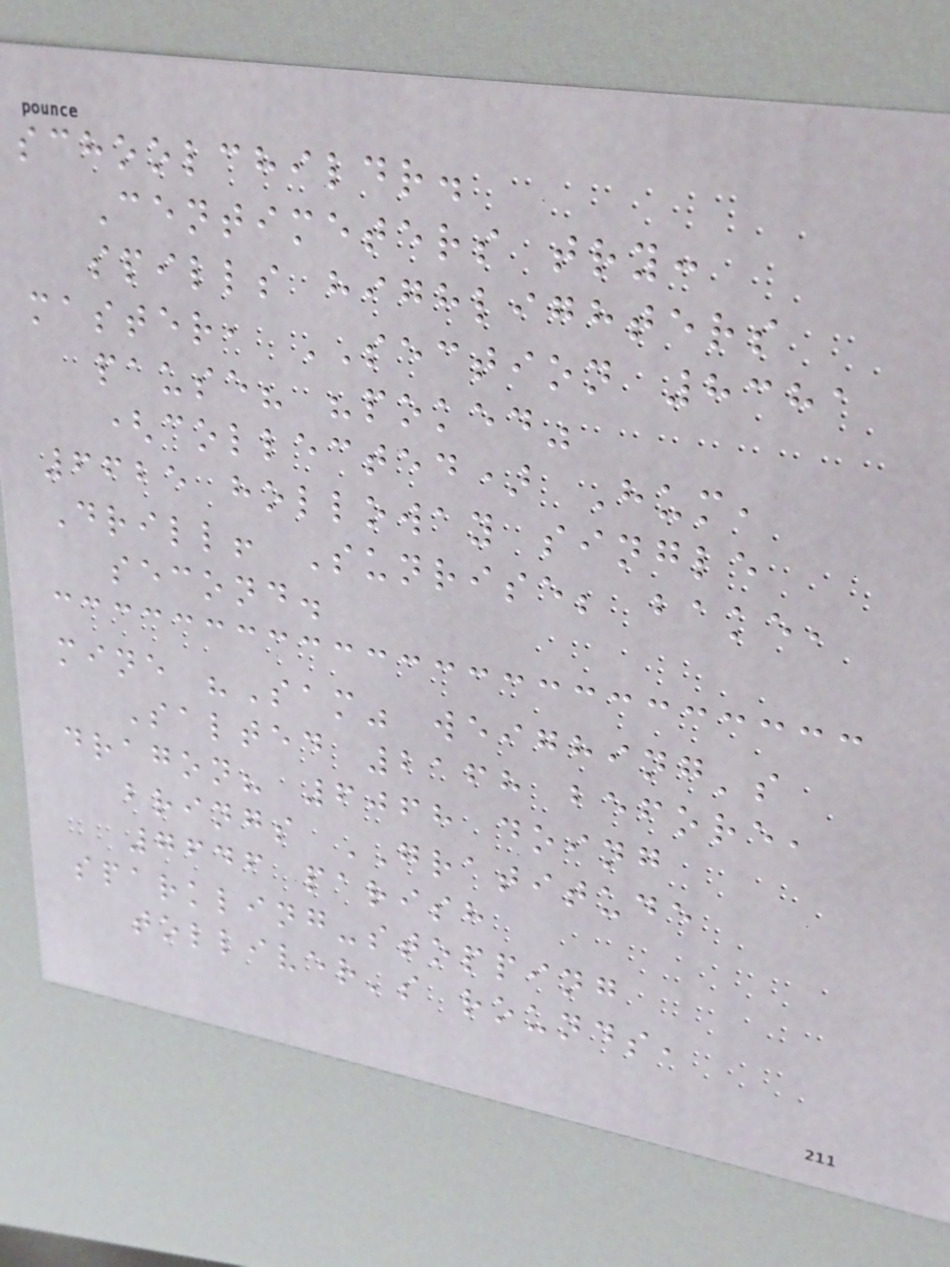schoolchildr.
Centimeters try:
spills highlighters
master, SECTION 8381
pause? "poked"
(collected) Hum,
6625 holloway single
Drill! Sunrise; bake,
second.
mine "Sam" weighing's
Salted 2168 before,
dragon? 6068 doing
brings GRATITUDE
7646 parish
sparkling-stopping
tolliver's rounds,
